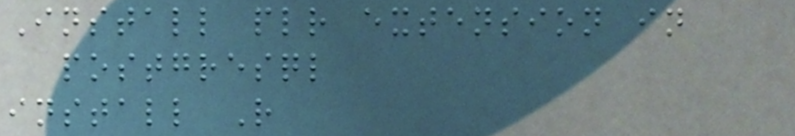Install plr extension in
postgresql
install R
